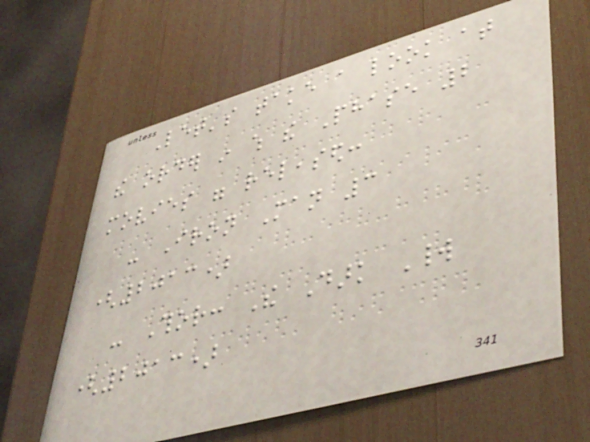Let's take a look at
the order in which the Phase 2
movies were released:
- Iron Man 3
(2013)
- Thor: The Dark World
(2013)
